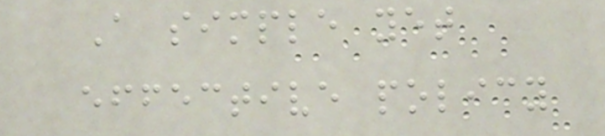A simple yet
effective policy
